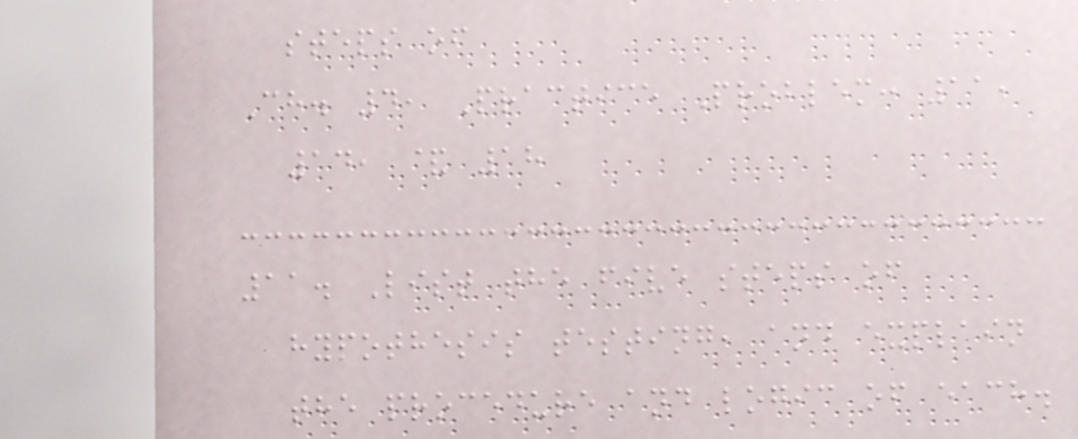steps of
Ch. 4, Practice Problem: 11,
14, & 18
11. List the five steps of
hypothesis testing, and explain
the procedure and logic of each.
